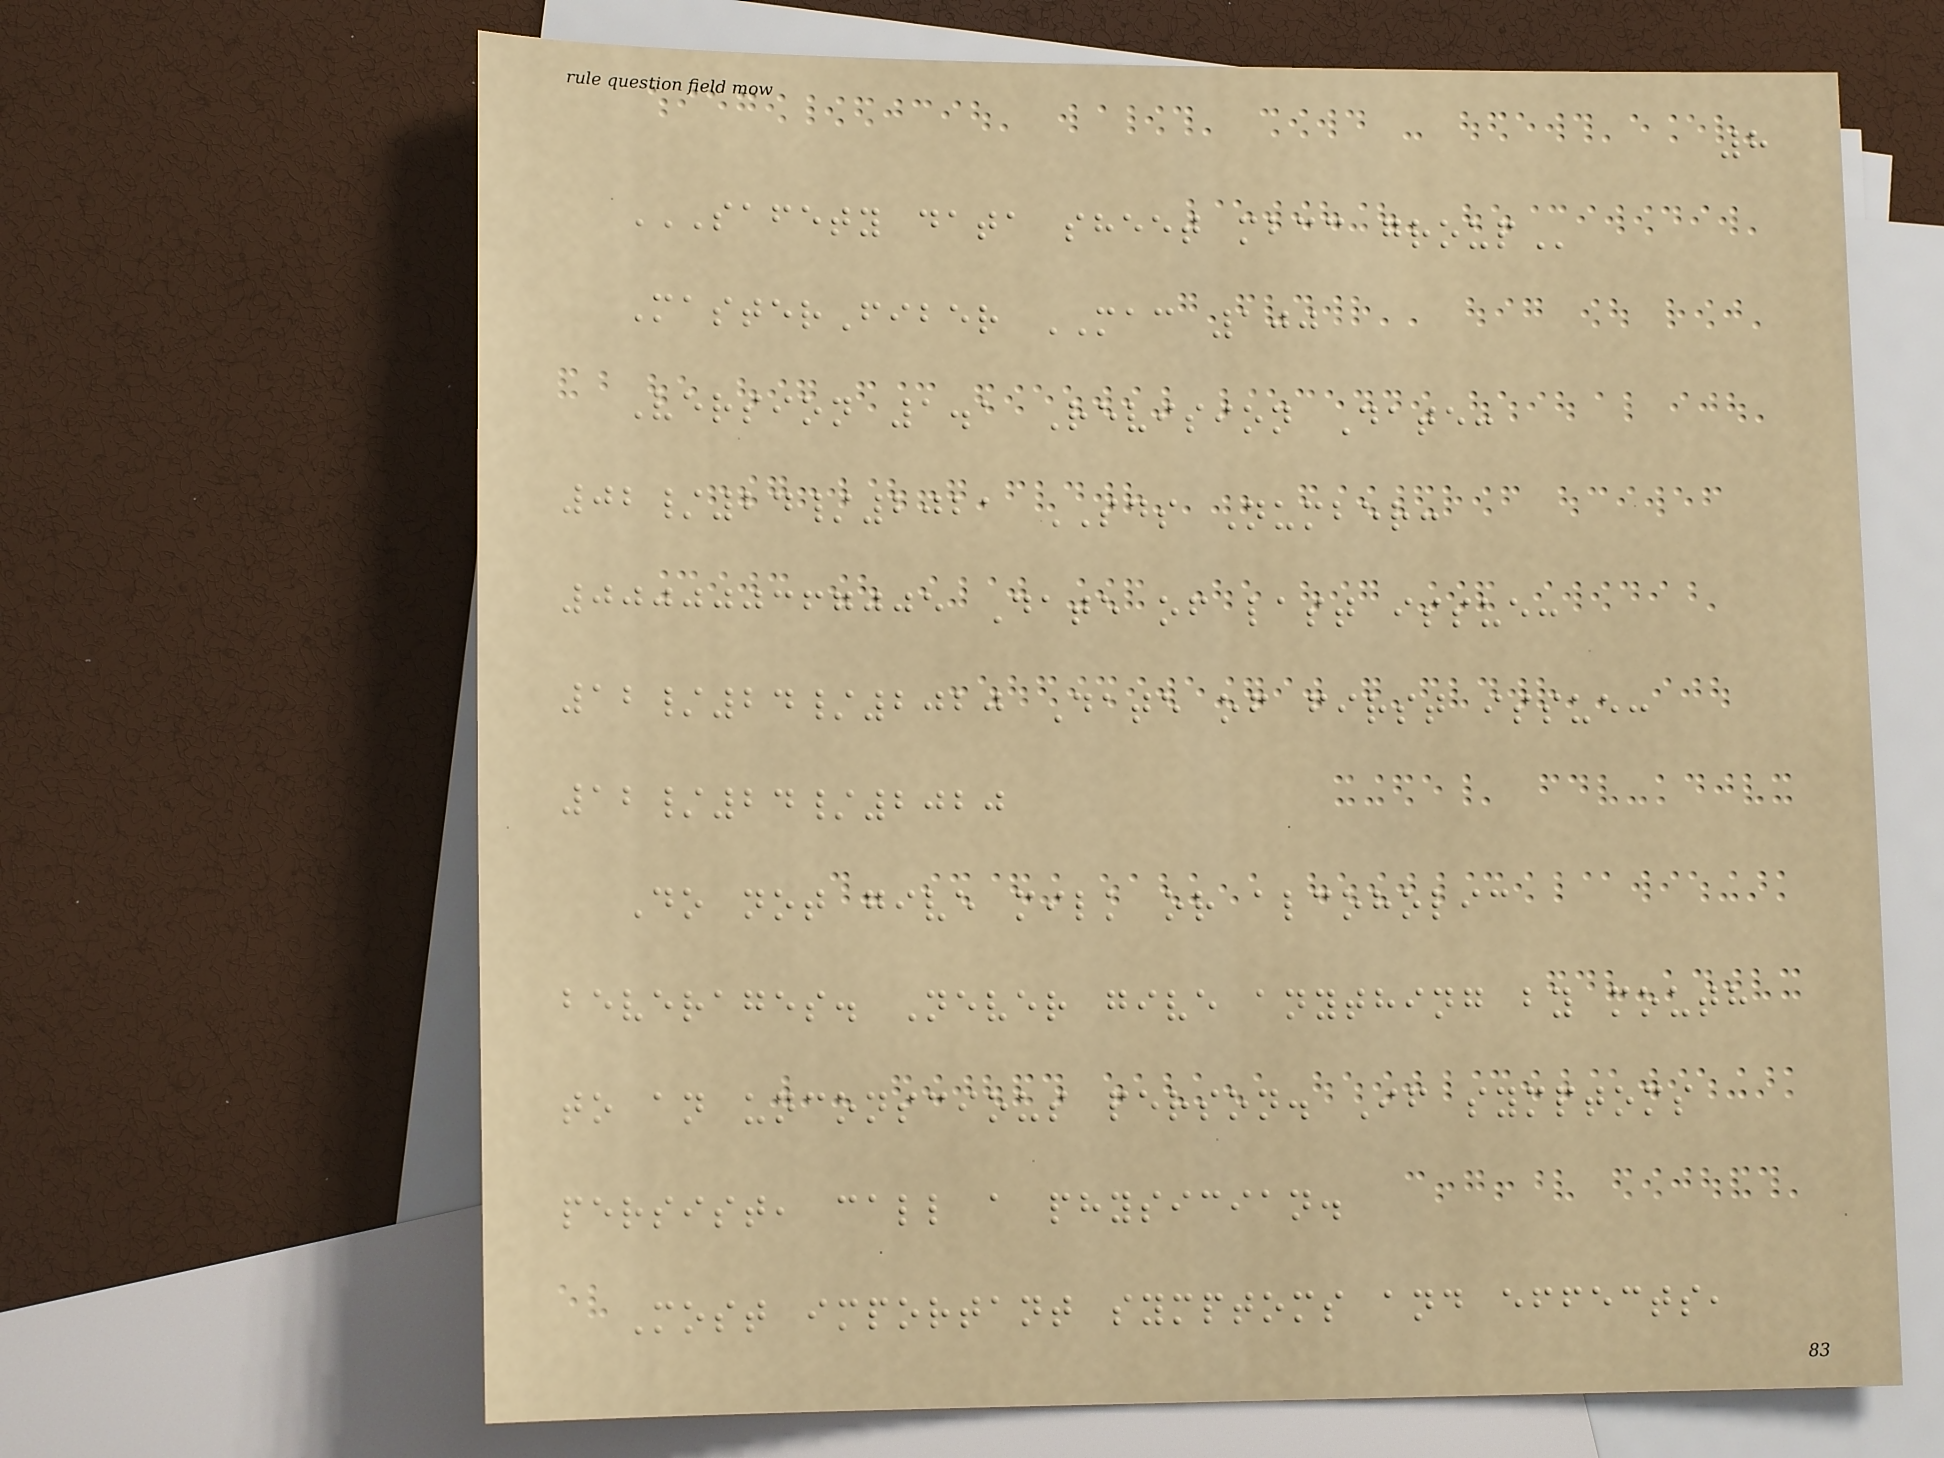8
SAFETY DATA SHEET MBCC GROUP
MasterFiber MAC 100
Version 1.1 Revision Date:
02/24/2021 SDS Number:
000000367005 Date of last issue:
12/24/2020 Date of first issue:
12/24/2020
Do not give milk or alcoholic
beverages. Never give anything by mouth
to an unconscious person. If symptoms
persist, call a physician.
Most important symptoms and effects,
